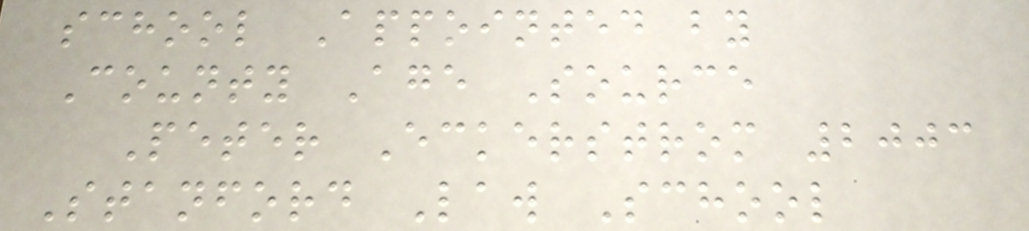school Appointed by
County Age Source
Peter Eckerstrom 2003
Stanford Law School
